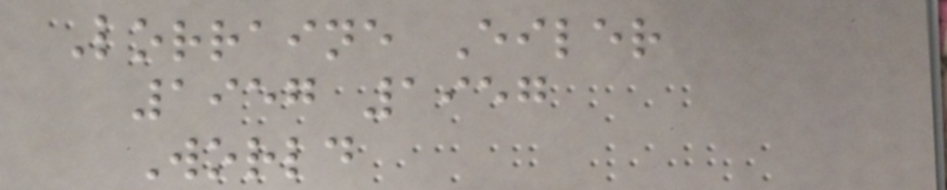Lorraine Eiler
1957 1957
World
